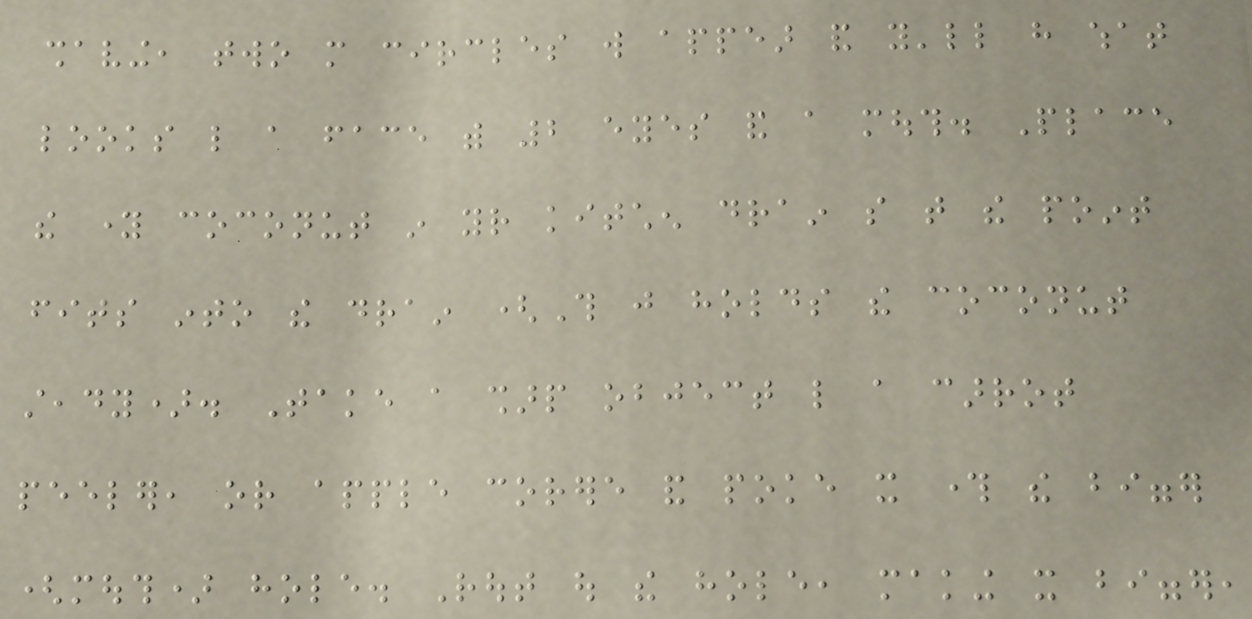shaving, two more circles will appear and you'll have what
looks like a face with 2 eyes and a mouth. Place
the young coconut in your kitchen drain so that the point
fits into the drain (This just holds the coconut
steady). Take a sharp object like a carrot
peeler, or apple corere and poke it through the bigger
(mouth) hole. Rout out the hole, making it bigger,
